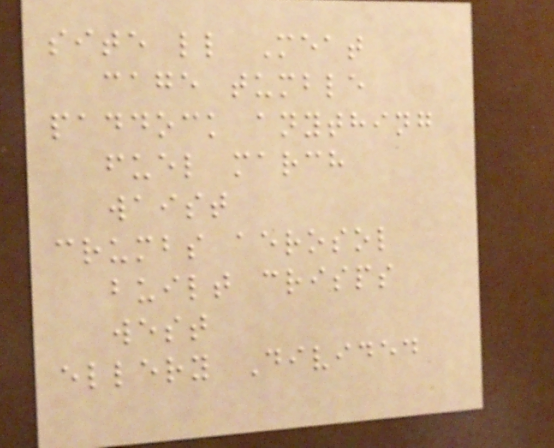site ll Meat
cage tumble
paddock anything
fuel march
waist
crumbs aerosol
built crisps
west
ellery Divided
